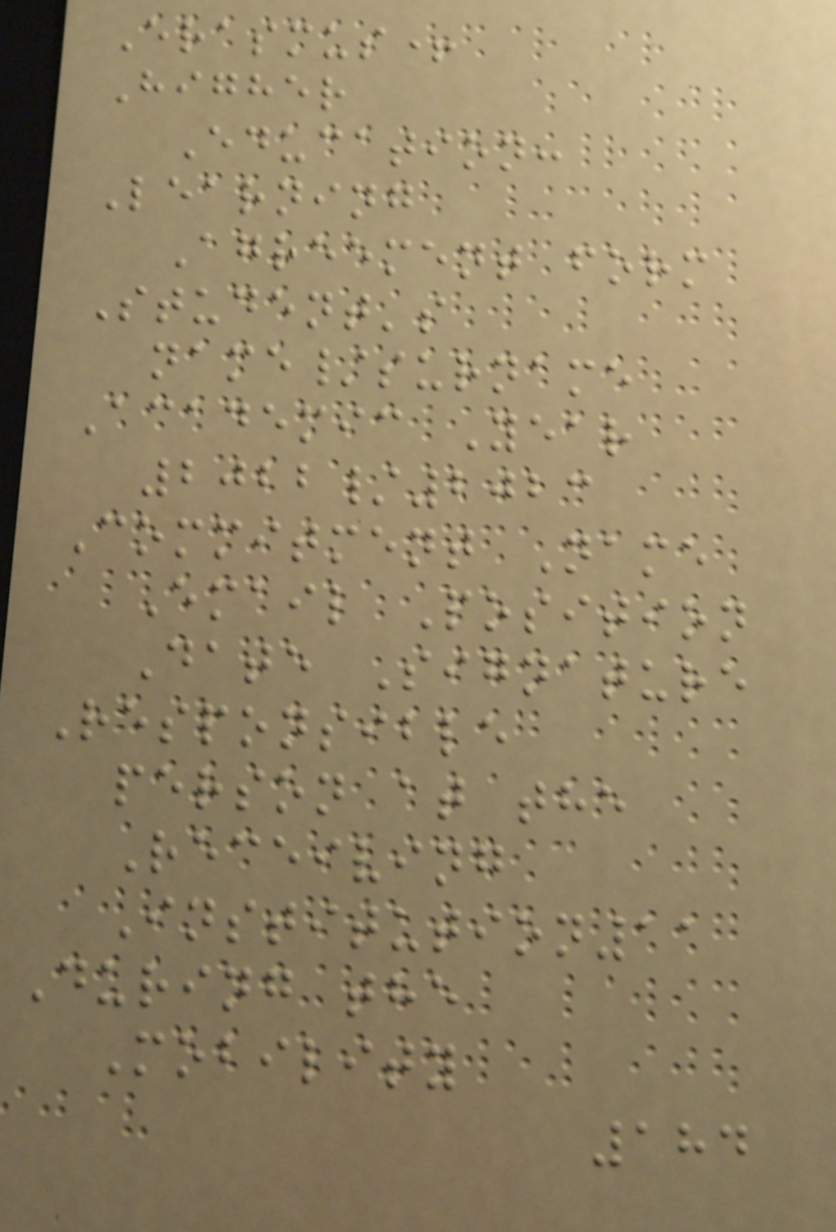Erasmus+
Higher
Education:
Learning
Agreement form
Student's
name/surname
Academic Year
2022/2023
Commitment Name
Email Position
Date Signature
Responsible
person at the
Receiving
Institution11
During the
Mobility
184
